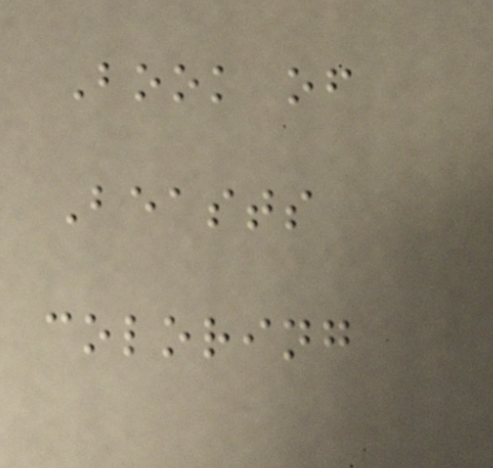Book of
Beasts
coloring
